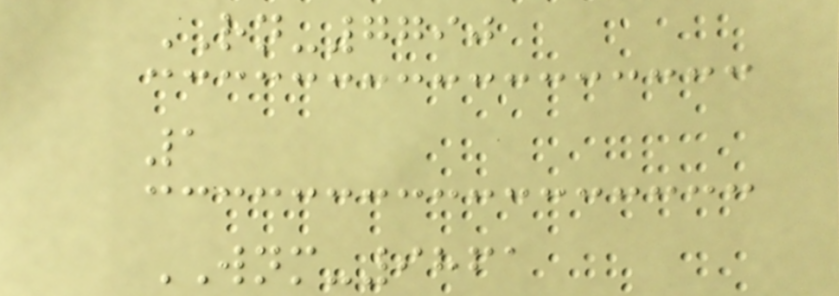RN-7790
1
WNM-9861
